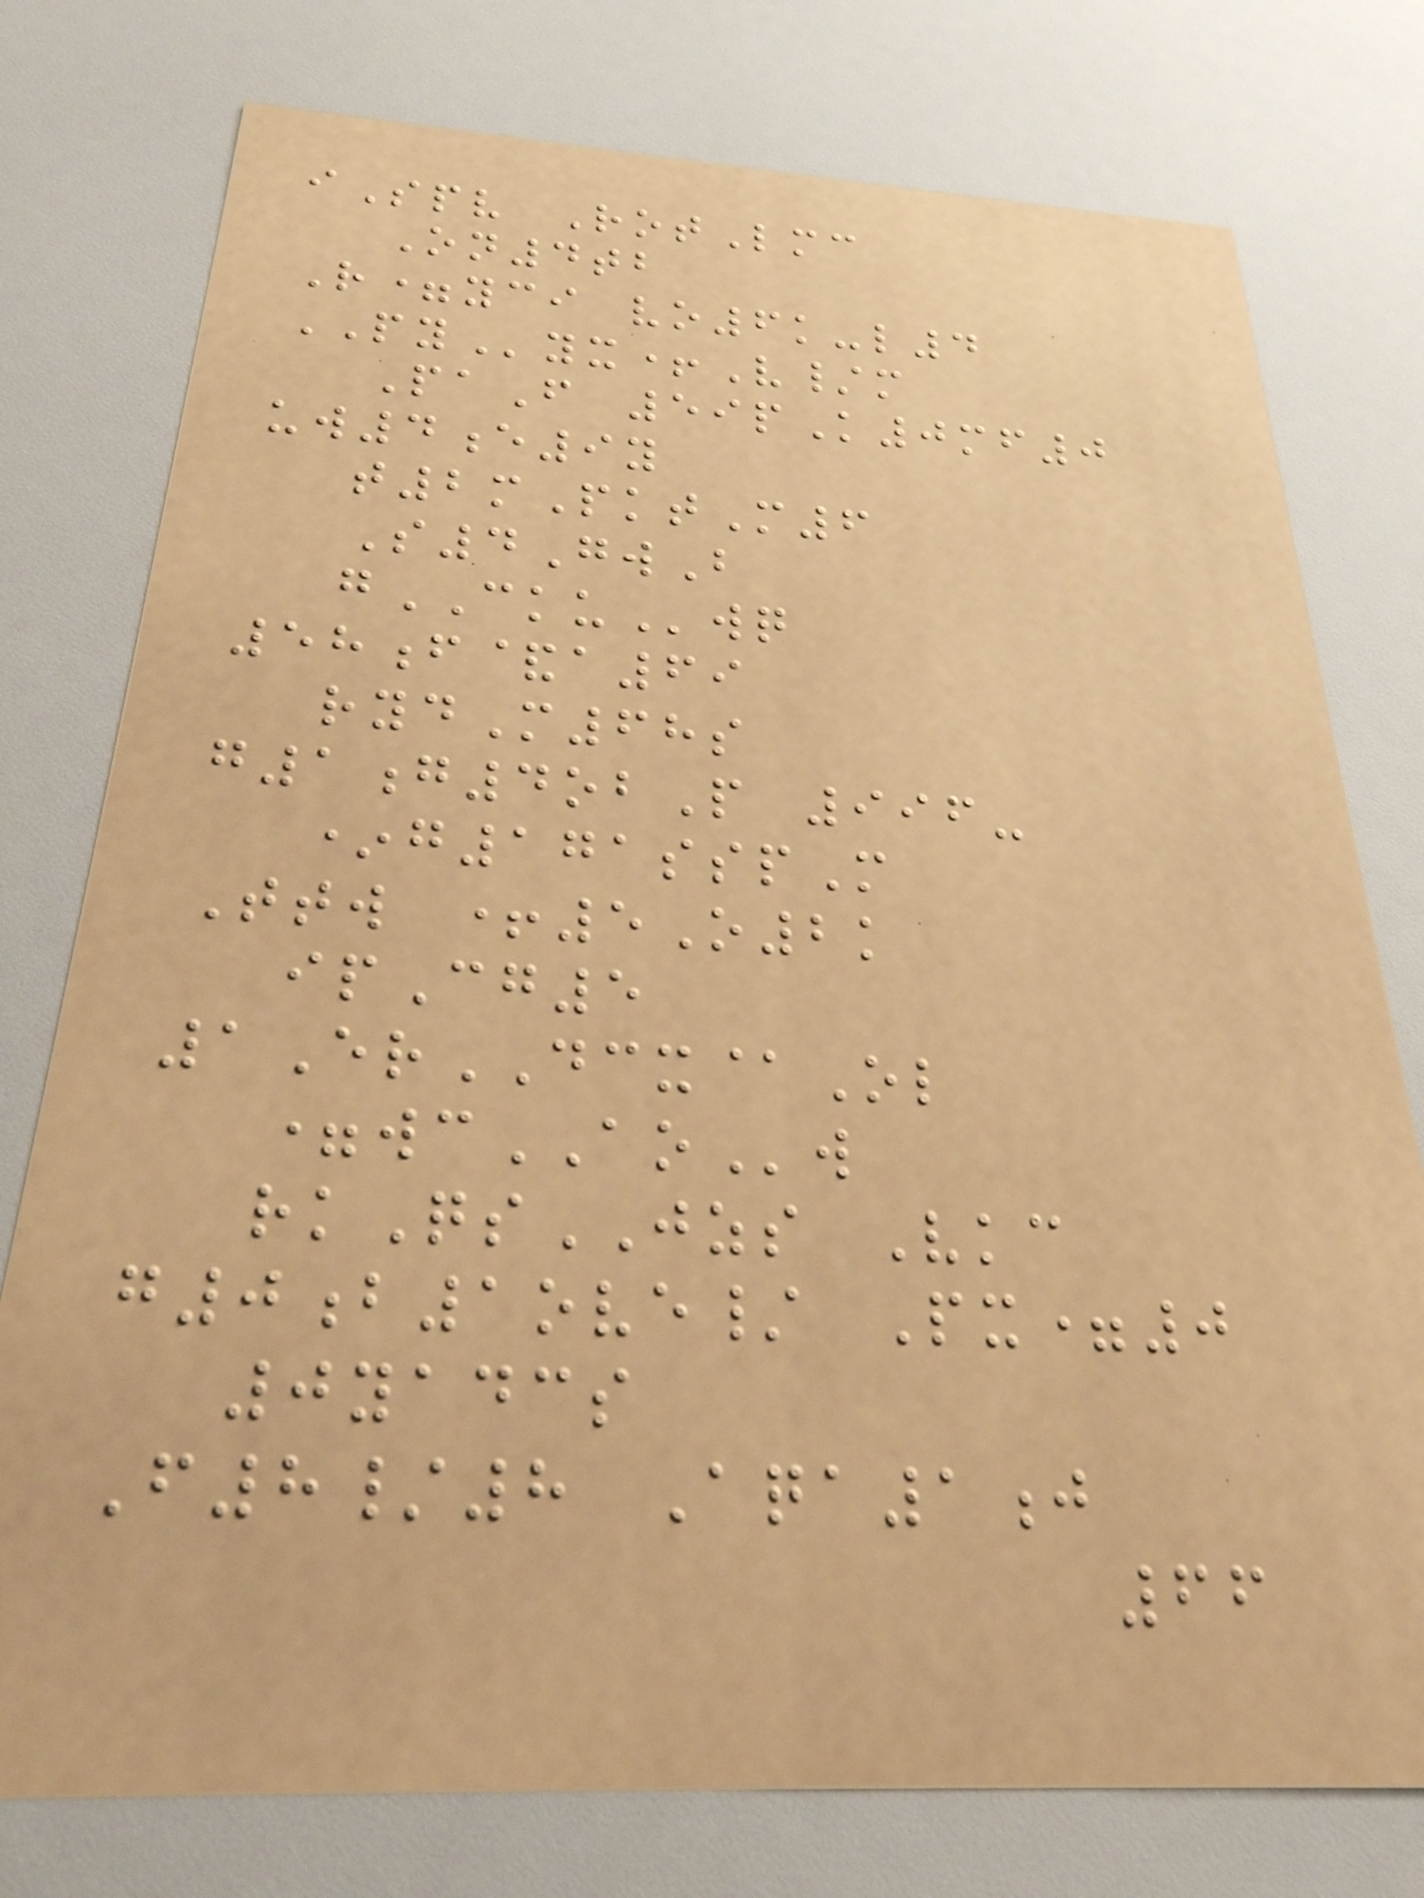iSpv RotLmc
On4tb
R=yci vo6k-l4
PYyx+V/m
PaF 59pK0mf0
uw4e9y
t2mPktM6
S4GwB
gCKUwq
58f&a69
rydM68s
g1g4obP 996-
*g171sspM
Ttw +5O2k
ipCg5
1ErDCX@Ol
=wcAOw
rkQsJZS Vkc
g0b1ove/ Px=0
0yadcs
F8/8 Aqa1j
66
